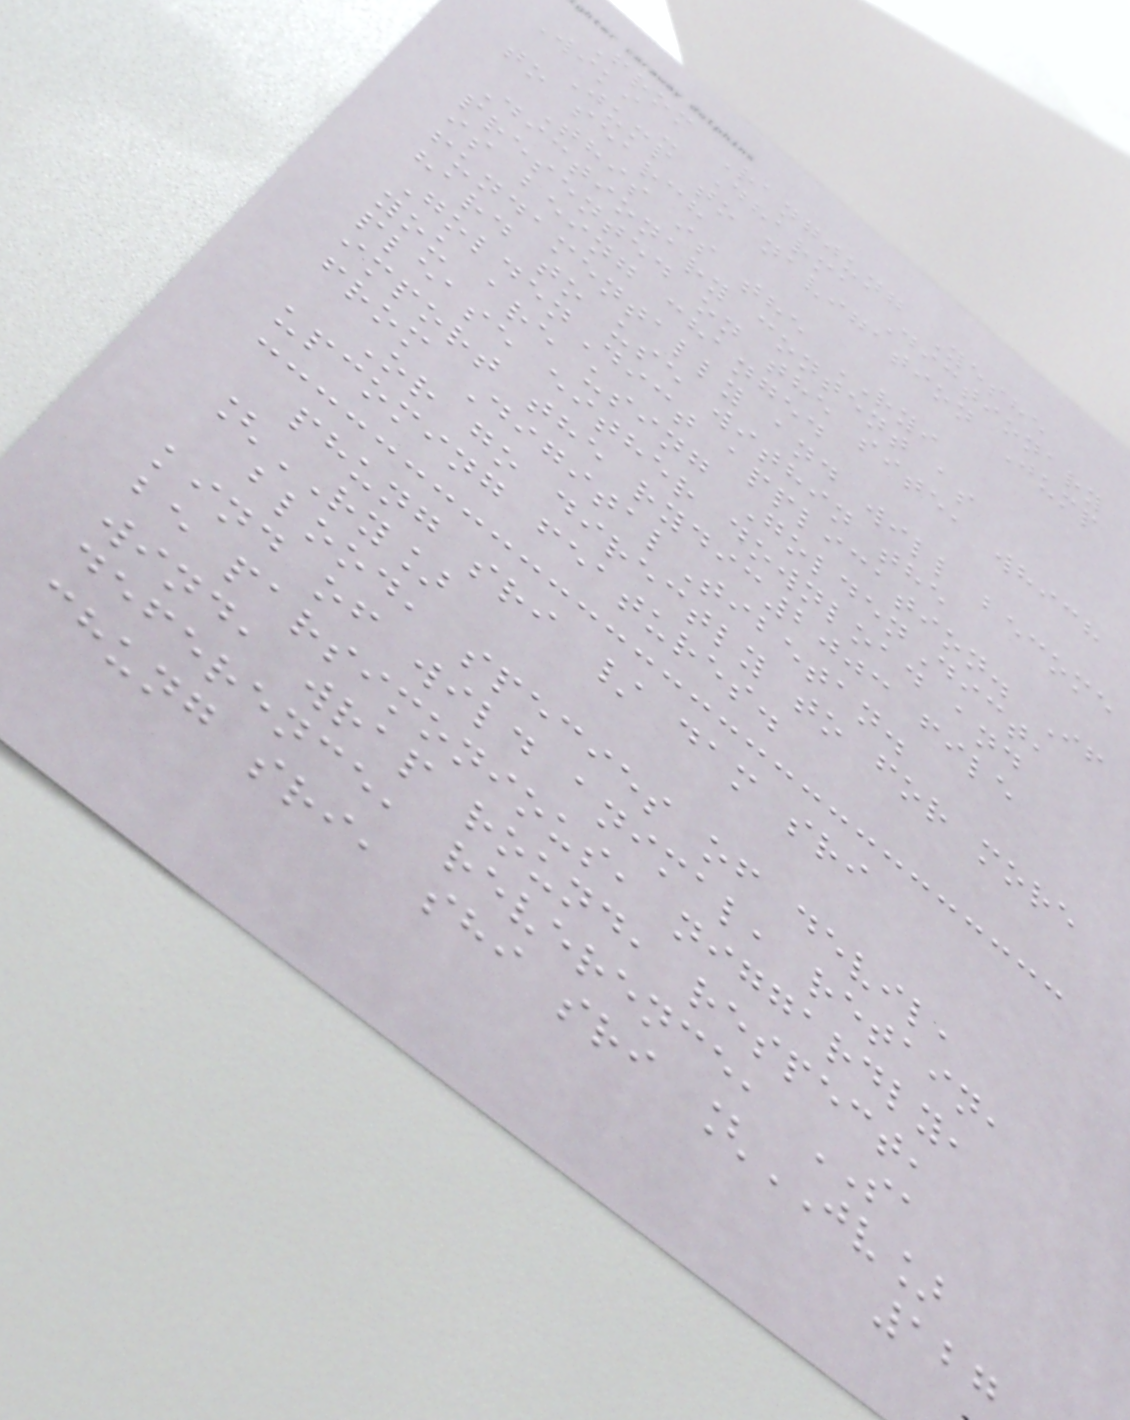From Rangjung Yeshe
Wiki - Dharma Dictionary
Jump to navigation Jump
to search
This is the RYI
Dictionary content as
presented on the site, which
is being changed
fundamentally and will become
hard to use within the
GoldenDict application. If
you are using GoldenDict,
please either download and
import the rydic2003 file
from DigitalTibetan.
Or go directly to for more
upcoming features.
phung sri / dam sri
[RY]
blood, species of devil,
kind of wild animal, retain,
be parsimonious, niggardly,
wind, wrap round, respect,
deference, reverence, SA
chung sri, shi sri [JV]
127
